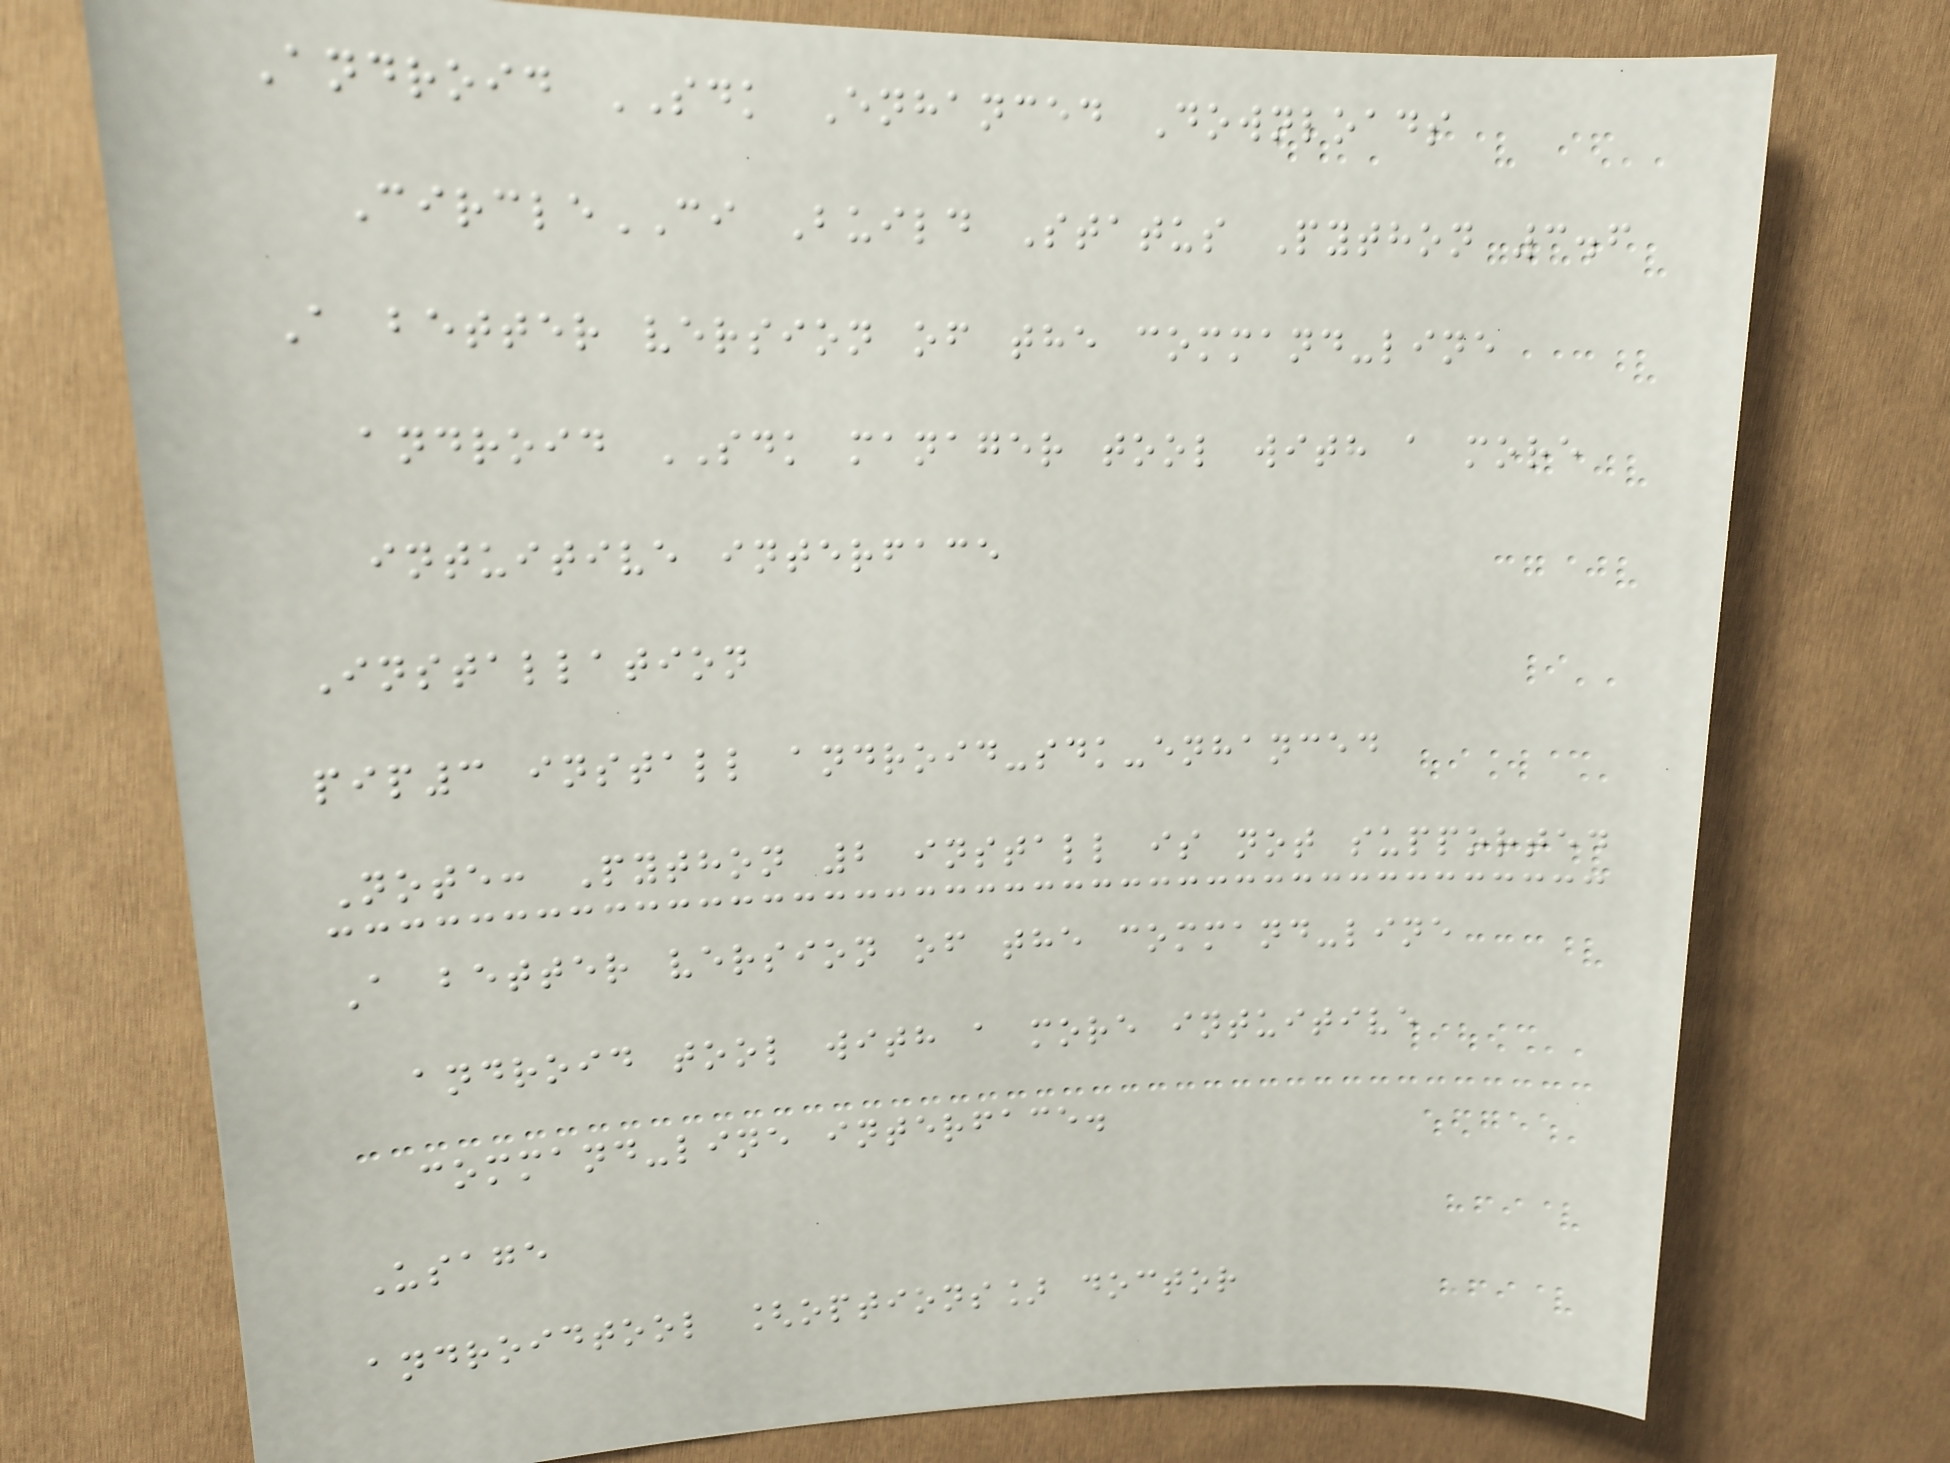Android SDK Enhanced Downloads
CircleCI Build Status Python 3.6
A better version of the command-line
android SDK manager tool with a more
intuitive interface
Installation
pip3 install android-sdk-enhanced
Note: Python 2 install is not supported
A better version of the command-line
android tool with a more intuitive
command-line interface.
Usage
androidtool [options] doctor
